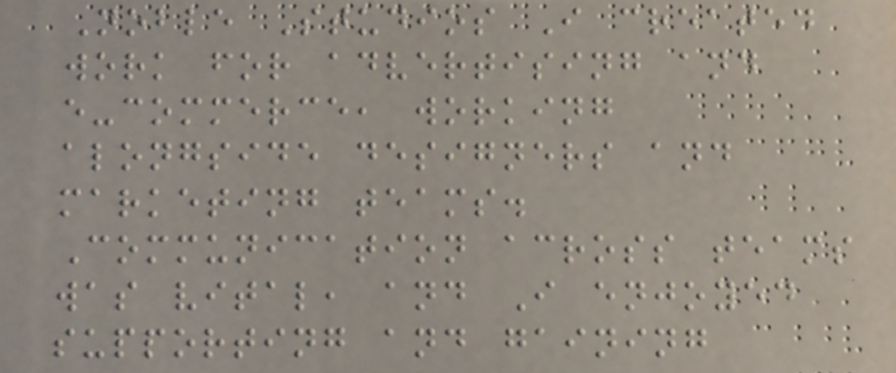Noble Studios I created
work for advertising and
e-commerce, working
alongside designers and
marketing teams.
Communication across teams
was vital, and I enjoyed
supporting and gaining
